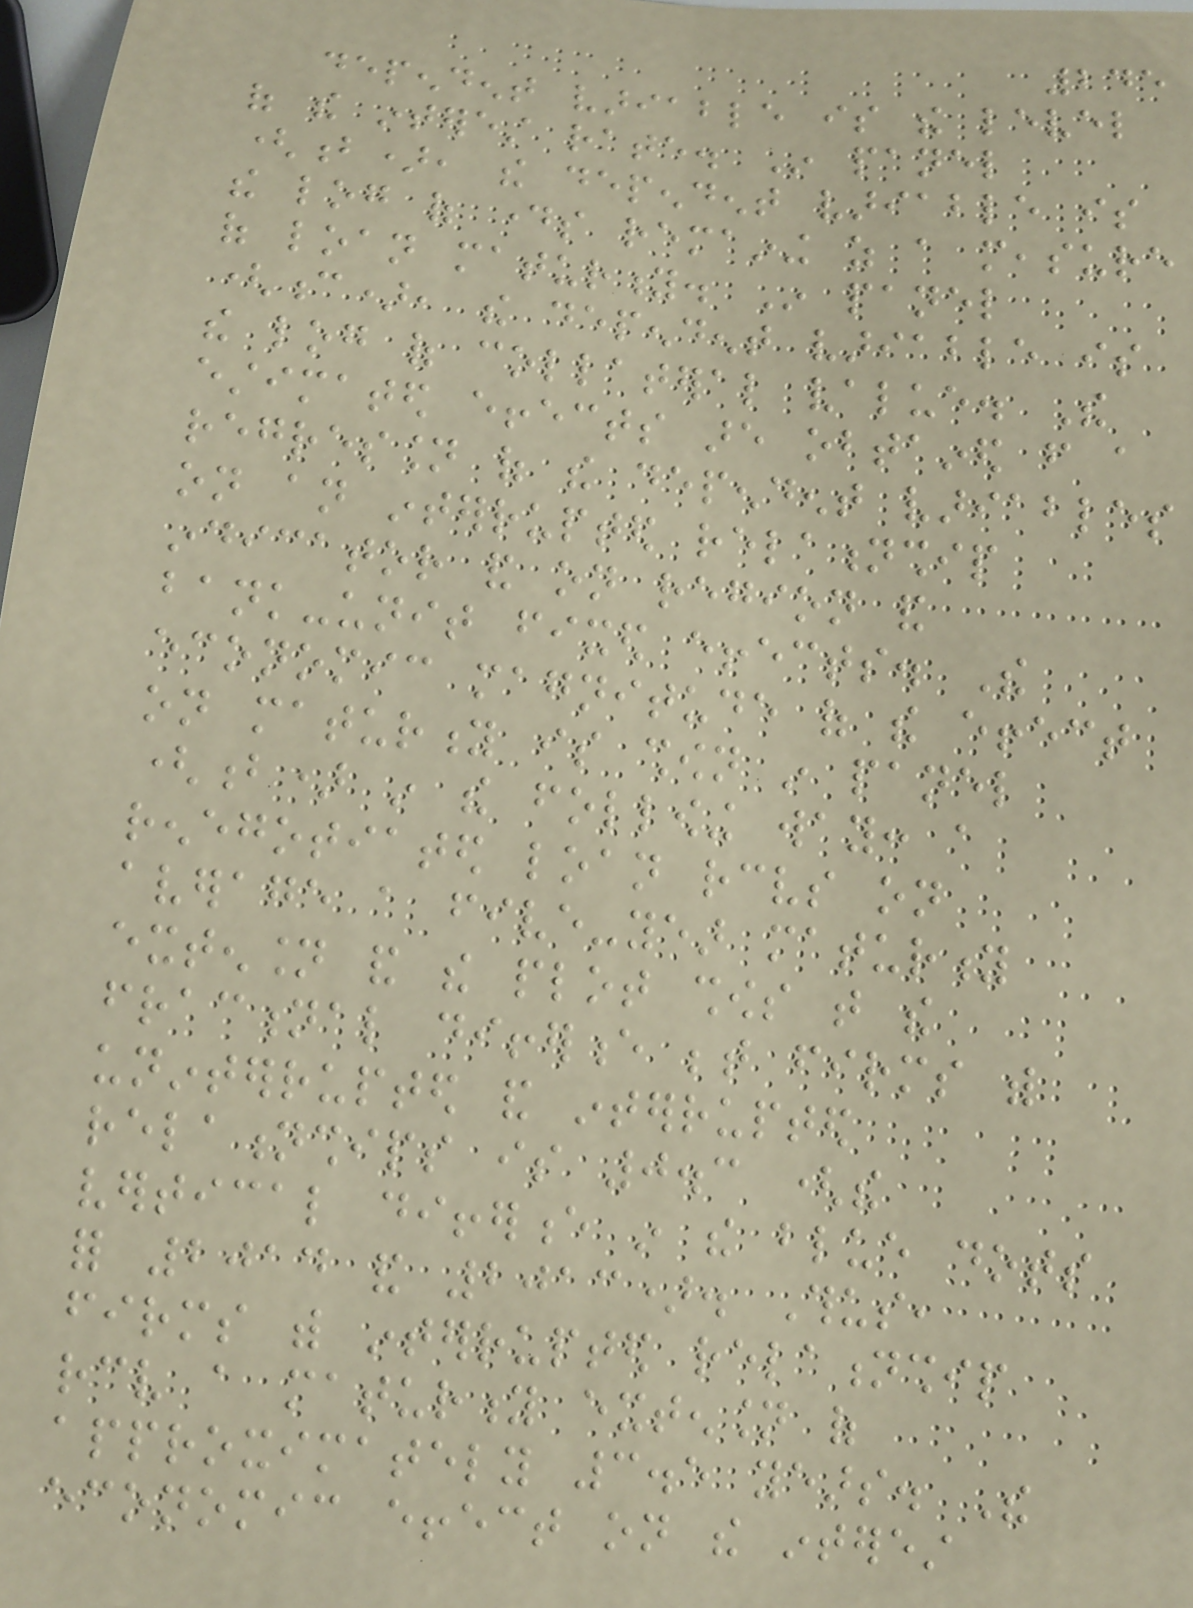245
dependent variable is the level
of the interest rate. In panel
(b), the dependent variable is
the log of days remaining as a measure
of loan maturity. In panel
(c), the dependent variable is
the log of collateral value. The
estimated effects are obtained from a
regression of the dependent variables
on an interrupted relationship
indicator and on region and
bank-unit fixed effects. The
economic magnitude of the effect
on maturity is shown in panel
(b) in the following way: a
renegotiated loan receives on
average a five-year maturity
extension and the plot shows that the
fractional difference between firms with
uninterrupted and interrupted
relationships is 0.3 (the
vertical difference in the blue dots
for 2014 and 2013). Thus,
firms with interrupted relationship
receive a maturity extension of
approximately 3.5 years. The
economic effect on the interest
